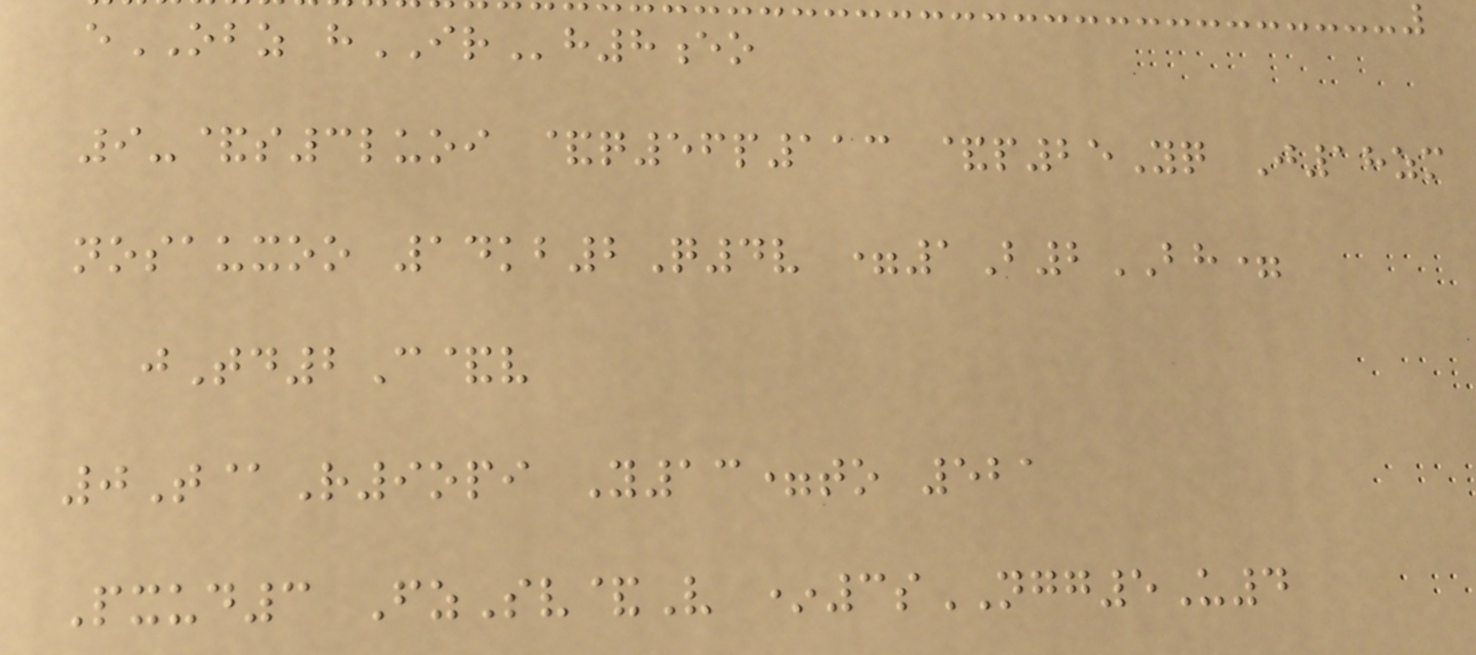eOBZ hIRh8eo
9-&s3luoi &q56p113 &p25Yq J18zm
nosauxoo 14kb2Q4v =1B2BH=
jTd2C&v
0T@R9opi Y13=to 521
Pxud3 FzSv&V *3sNGG5U4
